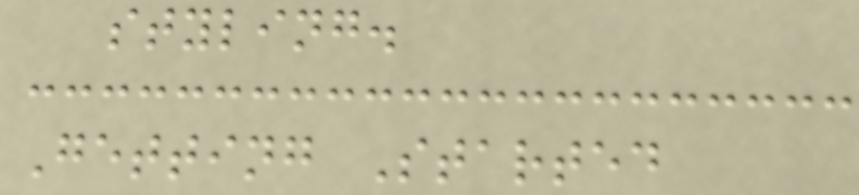styling.
Getting Started
